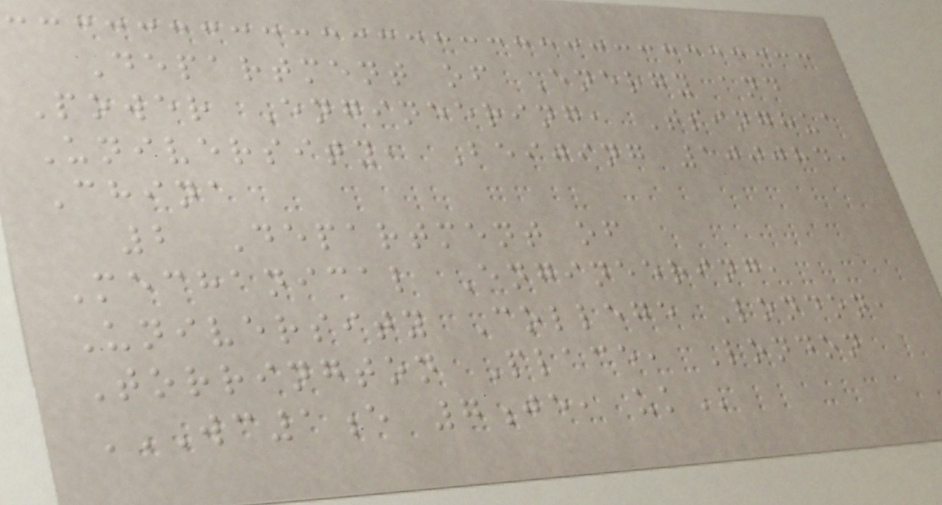Department of Energy and
Power Engineering, Tsinghua
University, Beijing 100084,
China
2 Department of
Mechanical Engineering,
University College London,
Torrington Place, London
WC1E 7JE, UK
